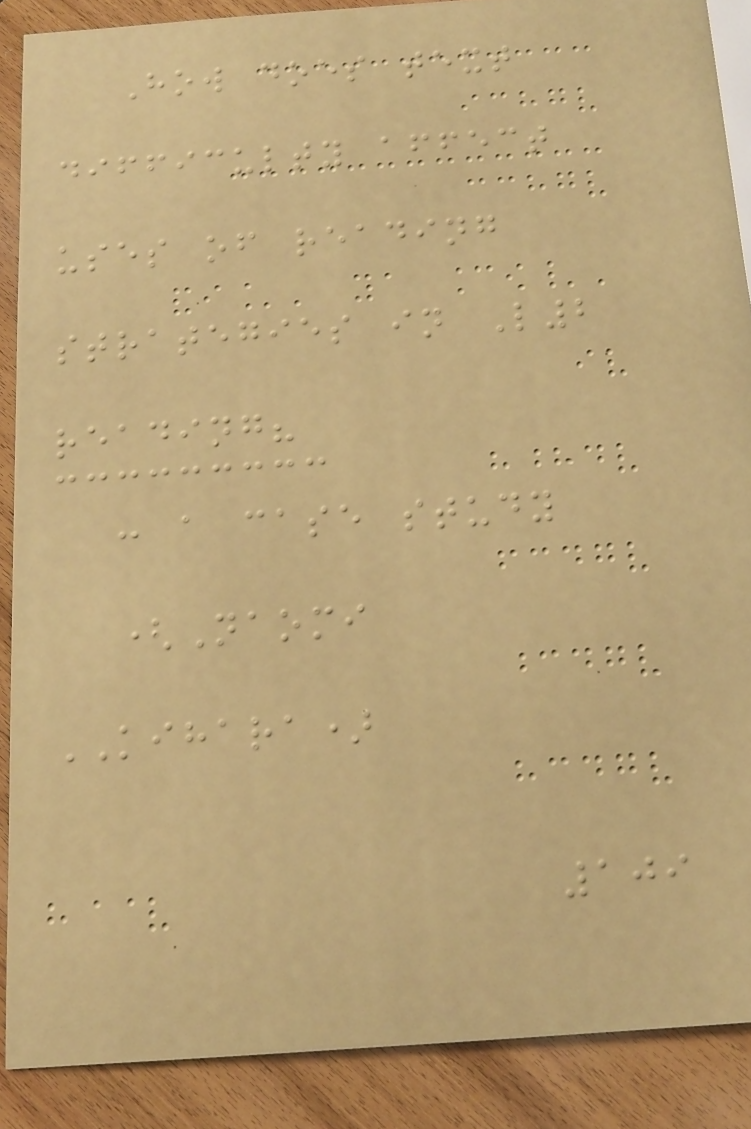How does text
difficulty affect
uses of reading
strategies in L2
reading?
: a case study
(Naomi
KIHARA)
109
